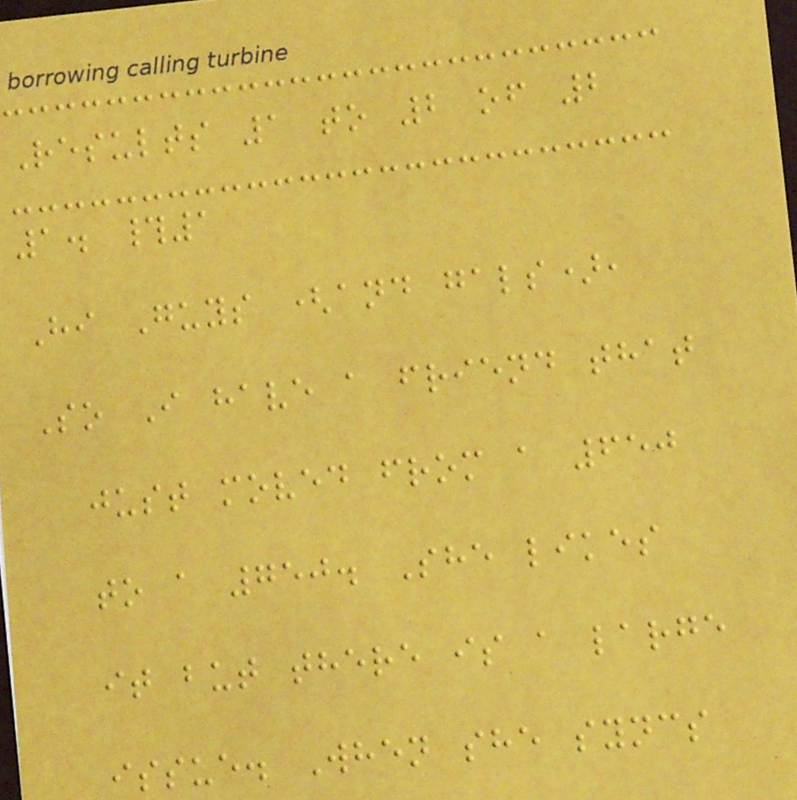Results 1 to 2 of 2
1. #1
Hi Guys (and gals),
So I have a friend that
just moved from a 650
to a 750. She likes
it but there is a large
issue. When she syncs
